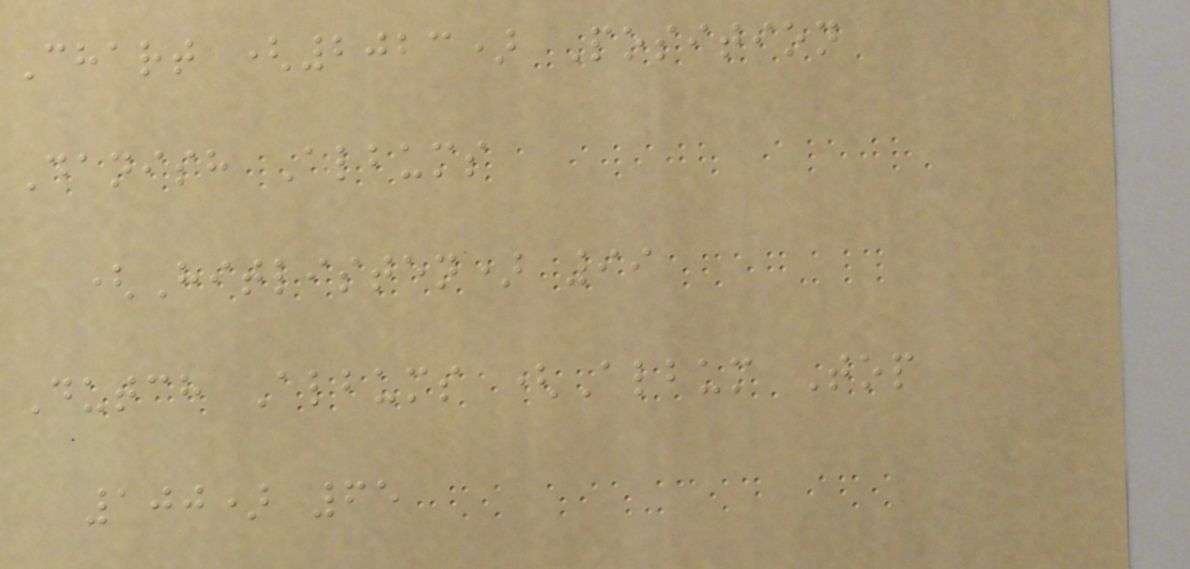Chart (2023) Position
Danish Albums
(Hitlisten) 99
Dutch Albums (Album Top
100) 65
